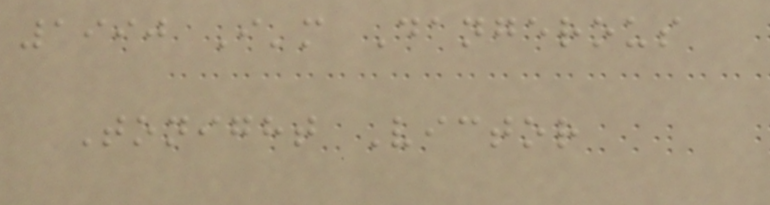1990 I'm Dangerous
Tonight Victor
